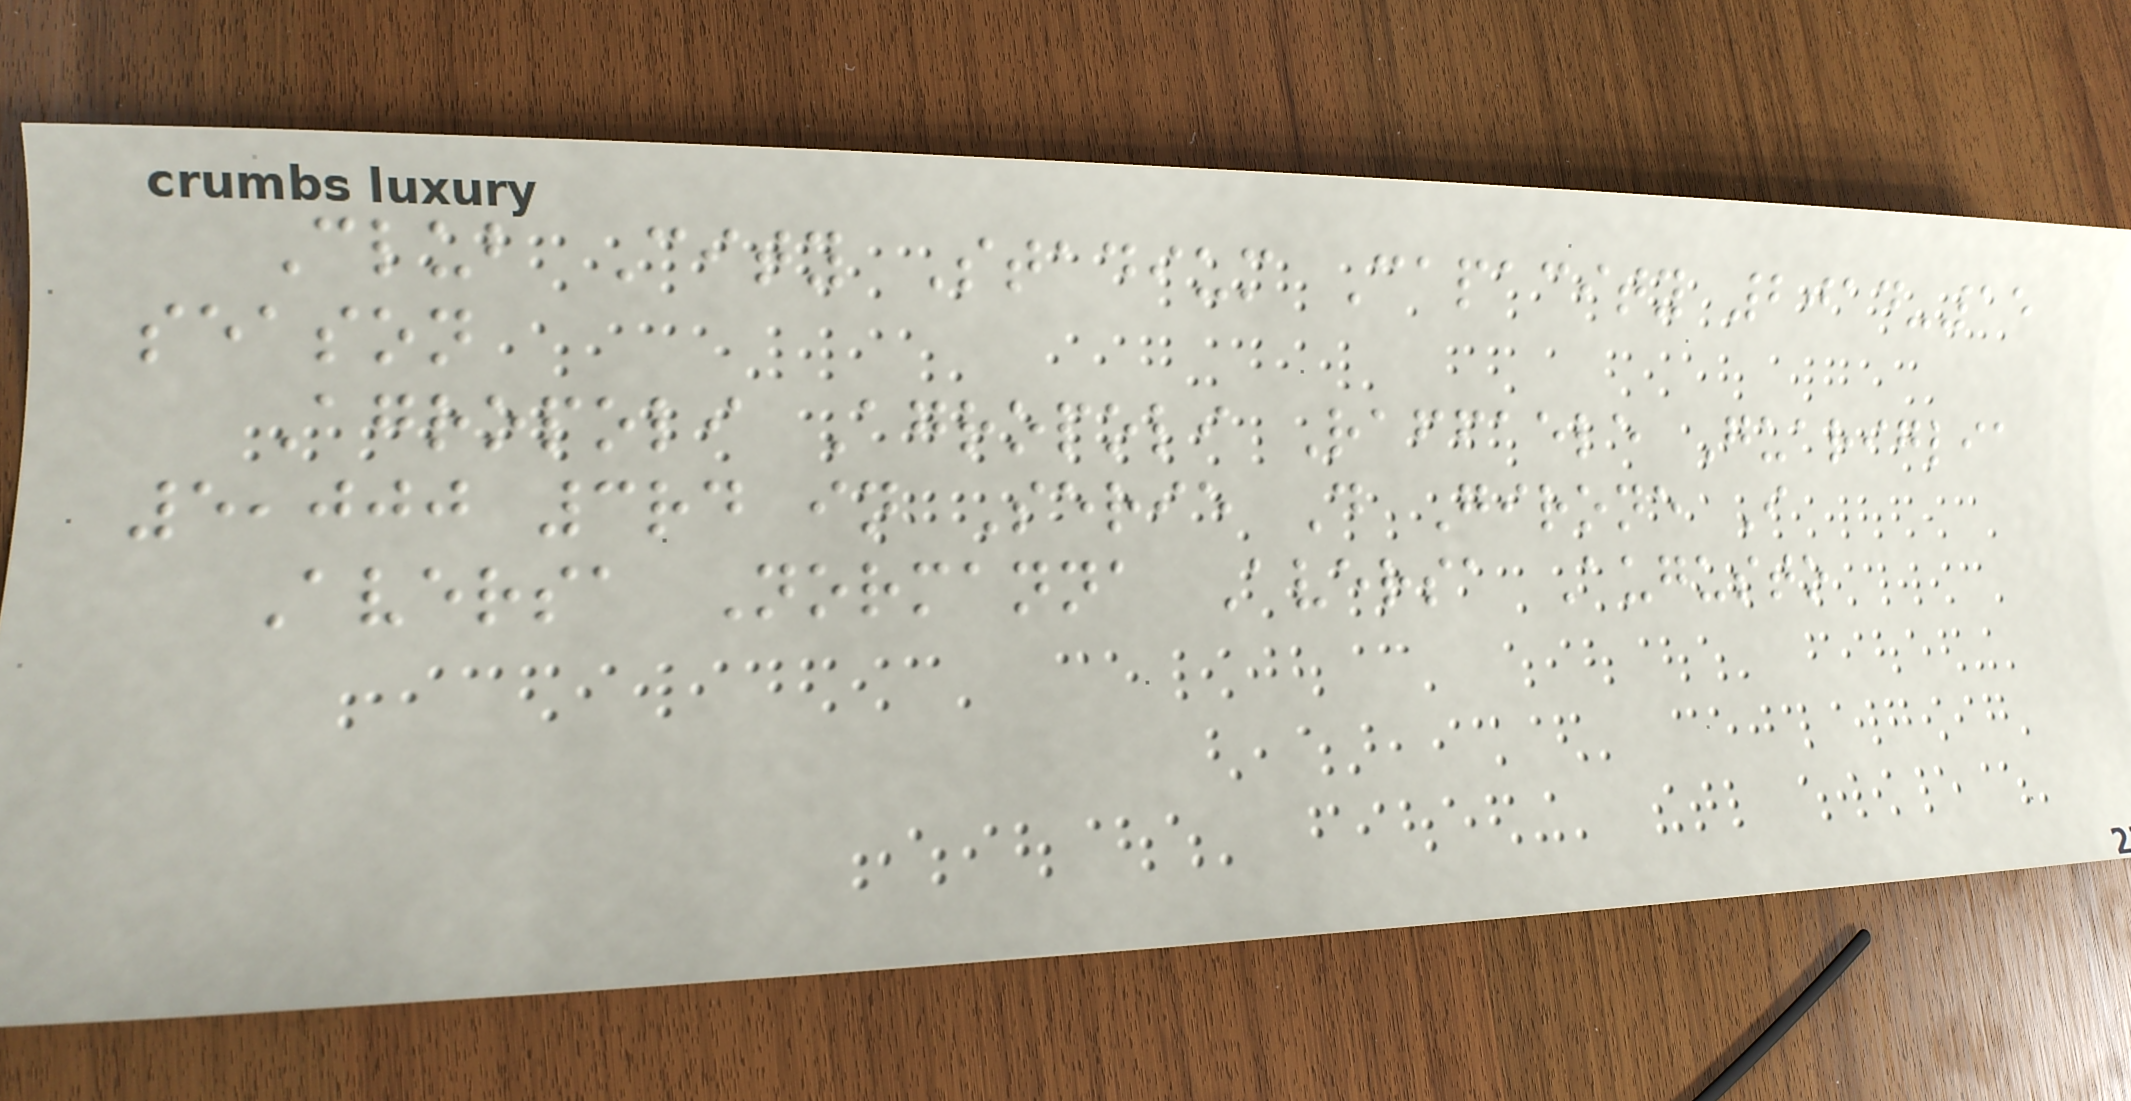Club City Stadium Capacity 2014-15
season
Agropoli Agropoli Raffaele Guariglia
5,000 3rd in Serie D Girone I
Aversa Normanna Aversa Augusto
